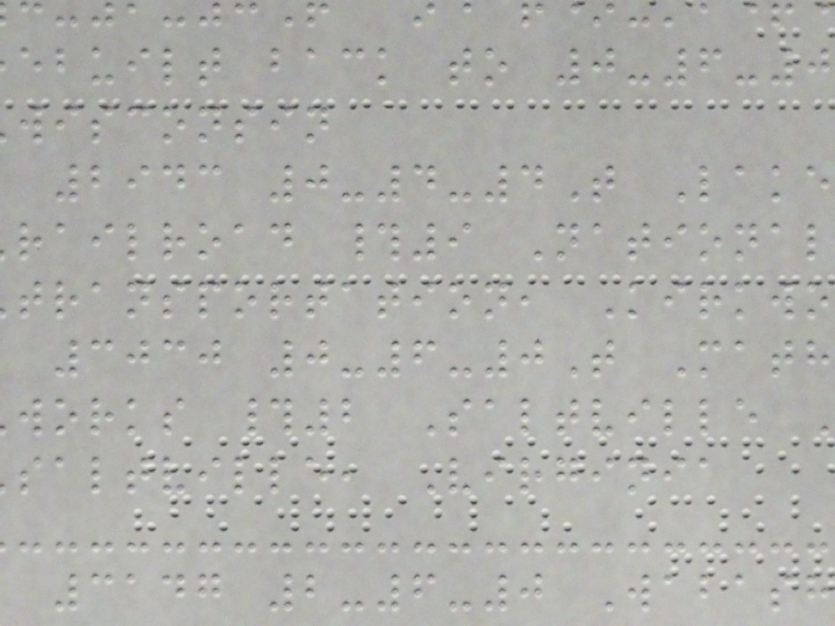ebuilt back to 0-6-0
wisconsin
2943 0-4-4T Lake
railroad #9 National
transportation, Kirkwo
3030 0-6-0T Math
works #2 Saltville
saltville, Virginia
3147 2-6-0 Wabash
